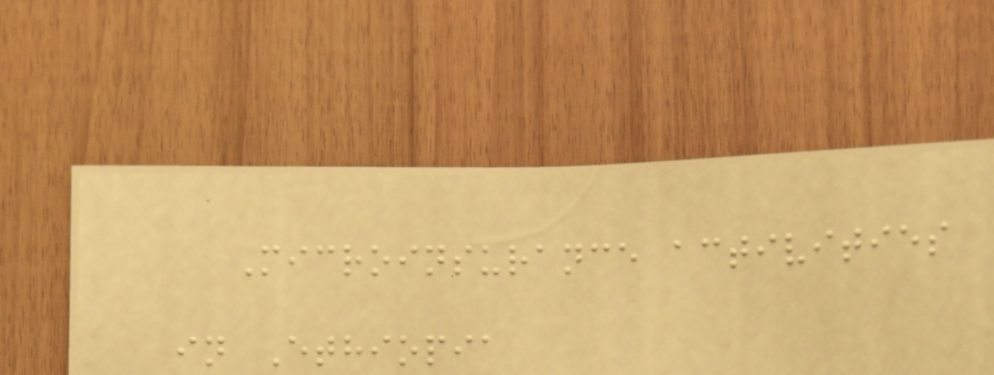Microinsurance activities
in Ethiopia
